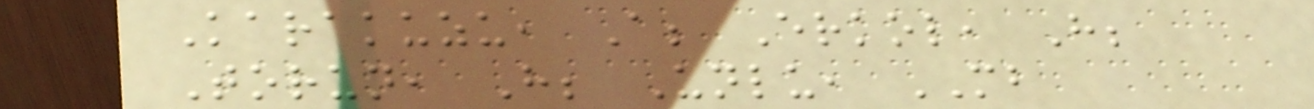Karakuzu, A; Erkol, H;
Torun, H; Unlu, MB
